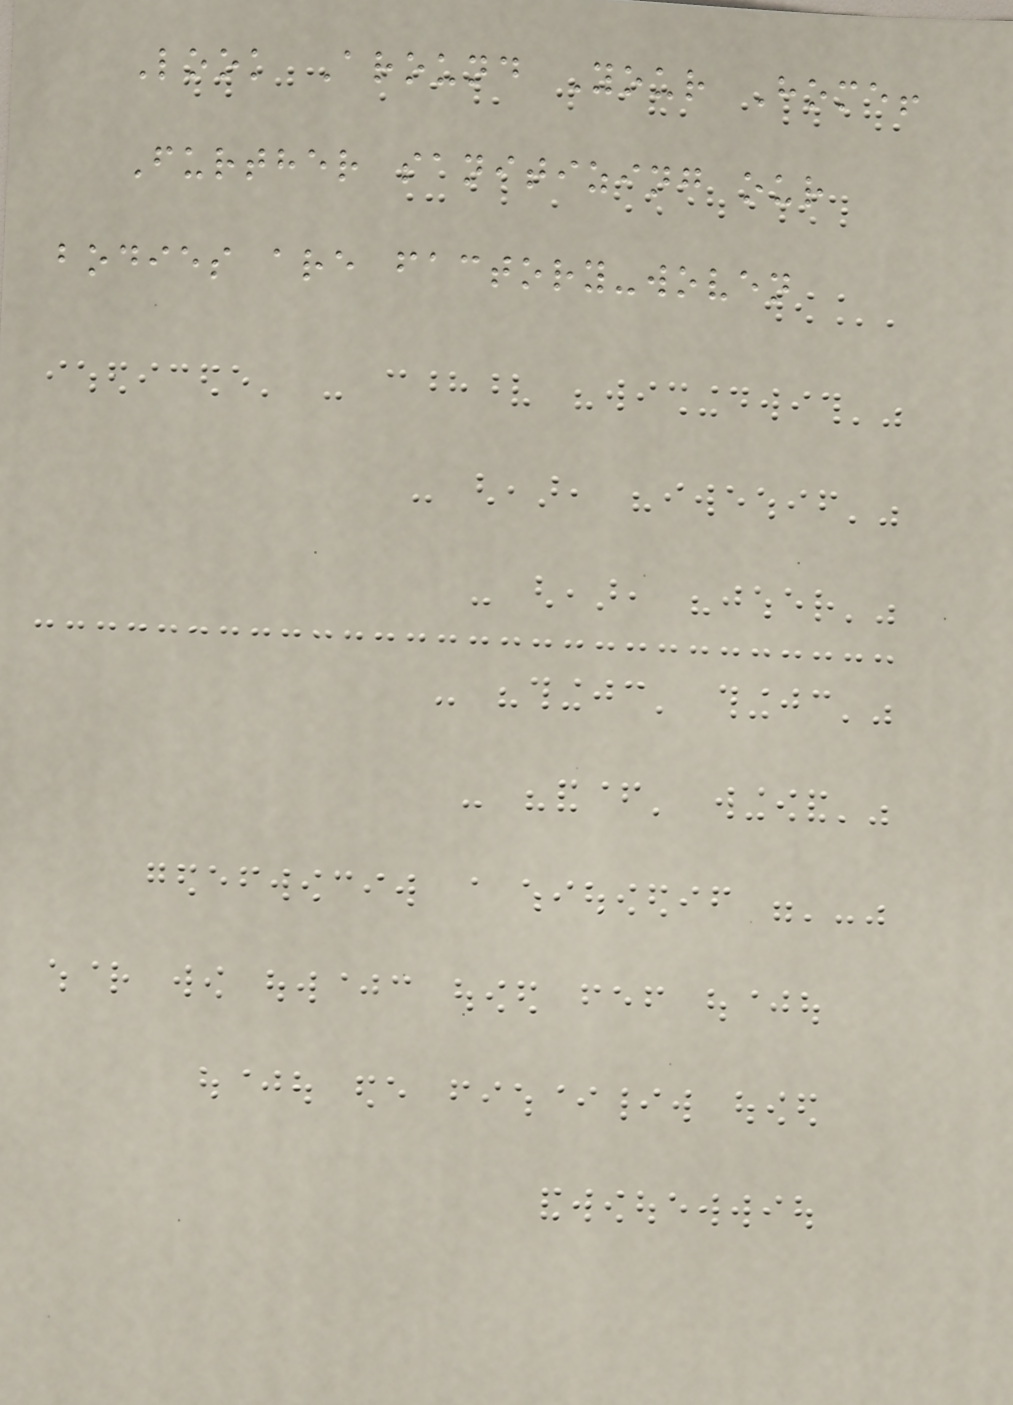Look Around Your Home!
Further sanitizing our
bodies are factory-woven
